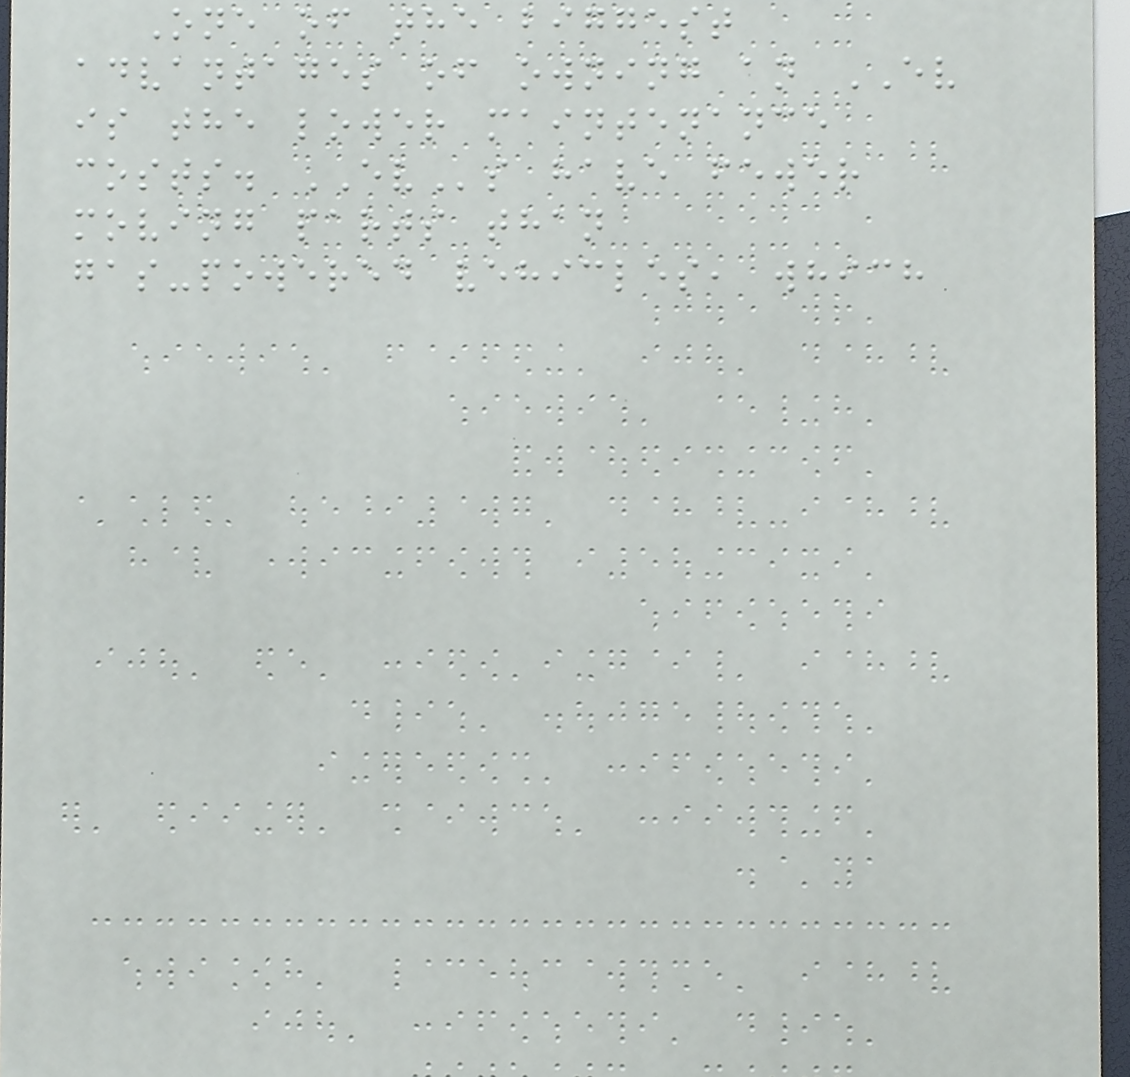One of the biggest
advantages of owning an EV
is the lower maintenance
costs. EVs have fewer
moving parts than
gas-powered vehicles, which
